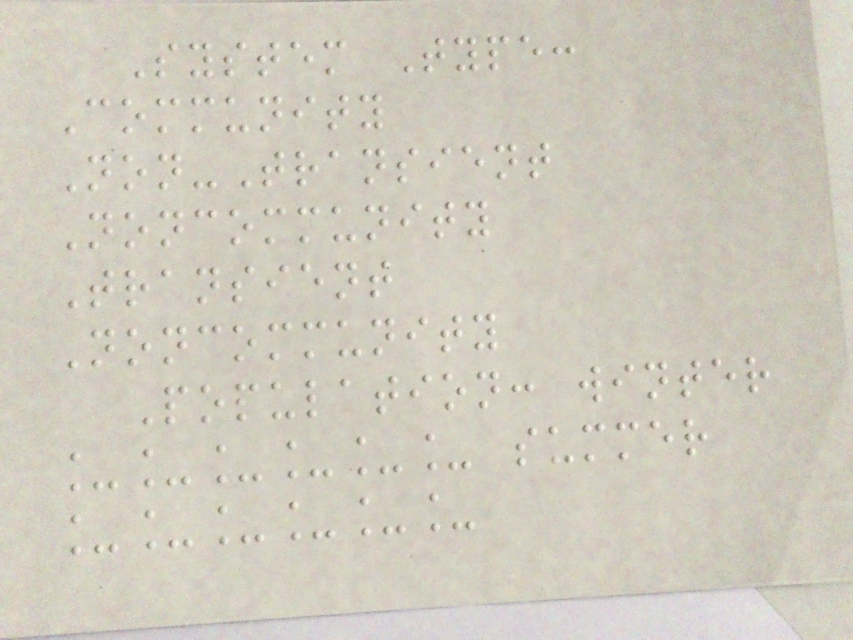System Type:
Community
Non-Transient
Noncommunity
Transient
Noncommunity
Population: winter
______ summer
______
